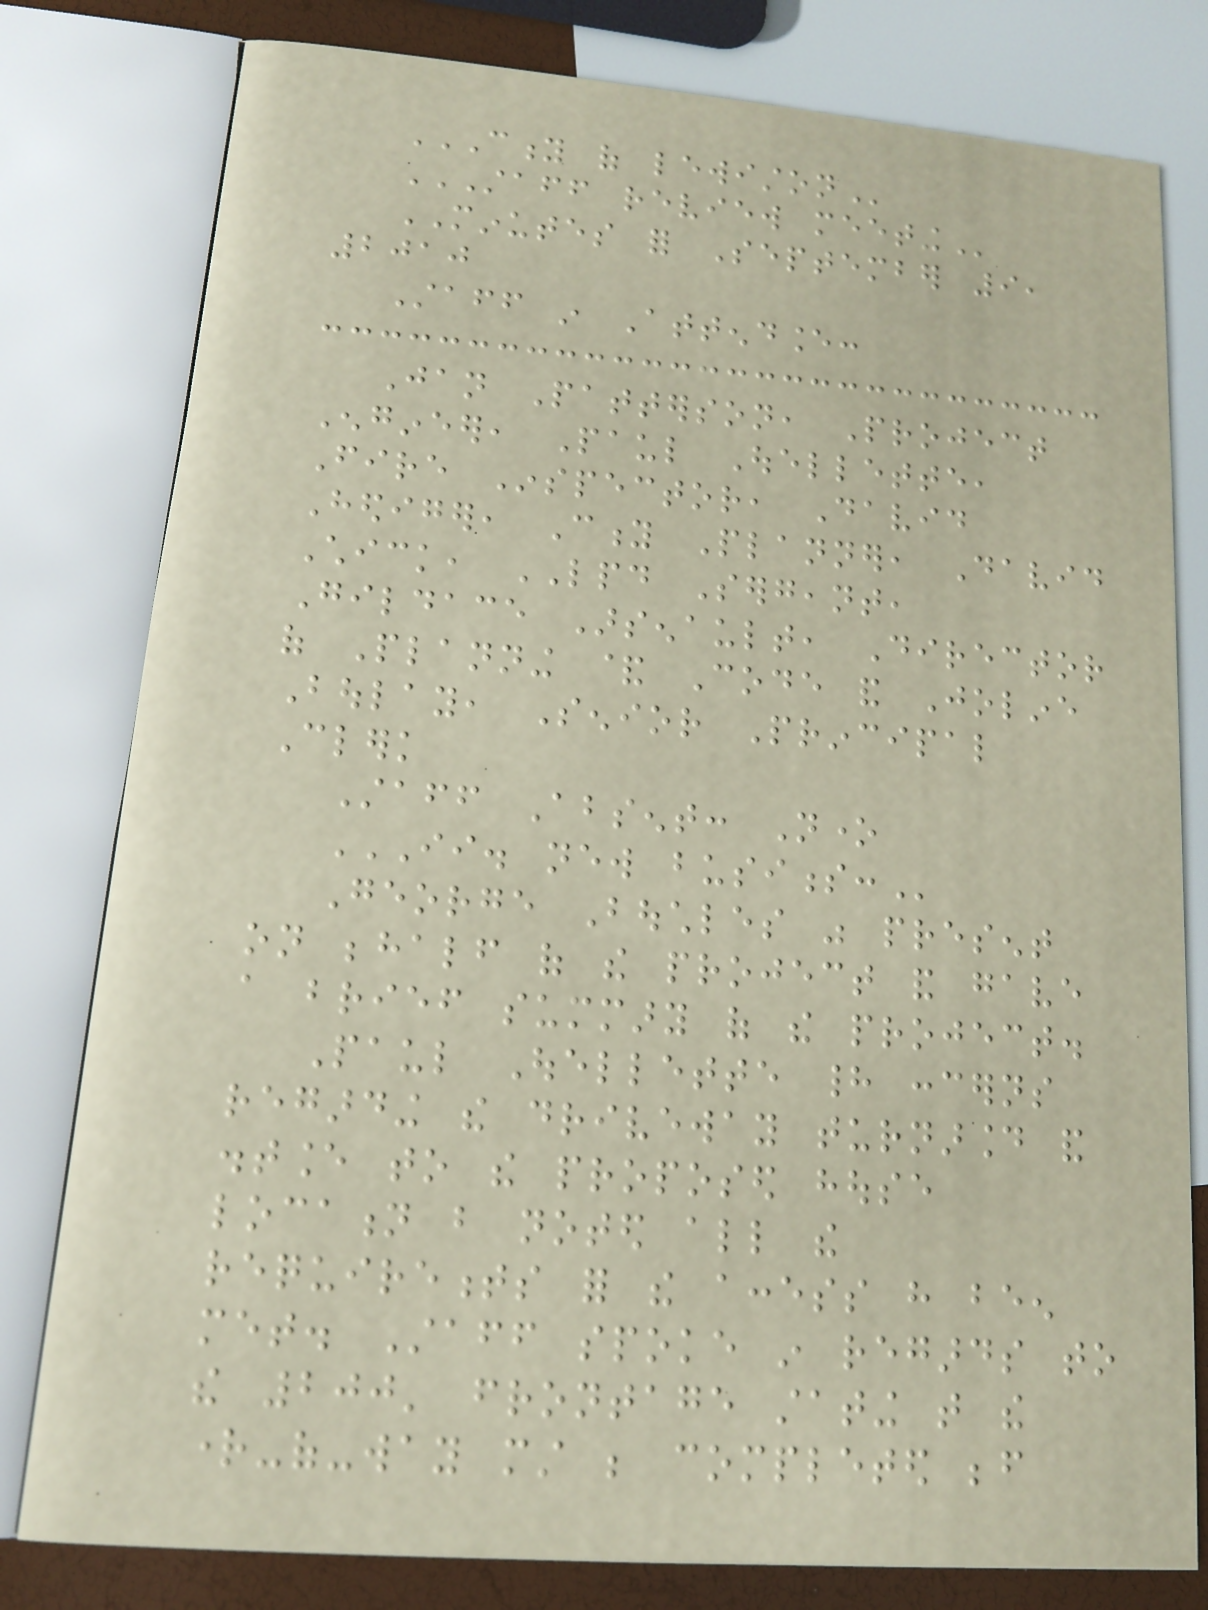CITY OF LEWISTON
STAFF REVIEW MEETING
MINUTES for September 9,
2010
Staff in Attendance:
Jan Patterson, Project
Engineer, Paul Ouellette,
Fire Inspector, David
Hediger, City Planner, David
Chick, LPD Sergeant,
Gildace Arsenault, Director
of Planning & Code and Joline
Boulay, Senior Principal
Clerk
Staff Absent: None
II. NEW BUSINESS:
George Bouchles was present
on behalf of the project and gave
a brief summary of the project.
Paul Ouellette had concerns
regarding the driveway turnaround and
distance to the proposed house
location but noted all the
requirements for the access have been
met. Staff spoke in regards to
the 200' frontage stating that the
right-of-way must be completed before
